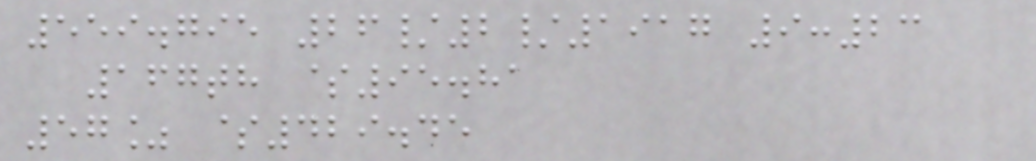559.795 26/2/1917 9:23
167th $95.81
57% $429.45
